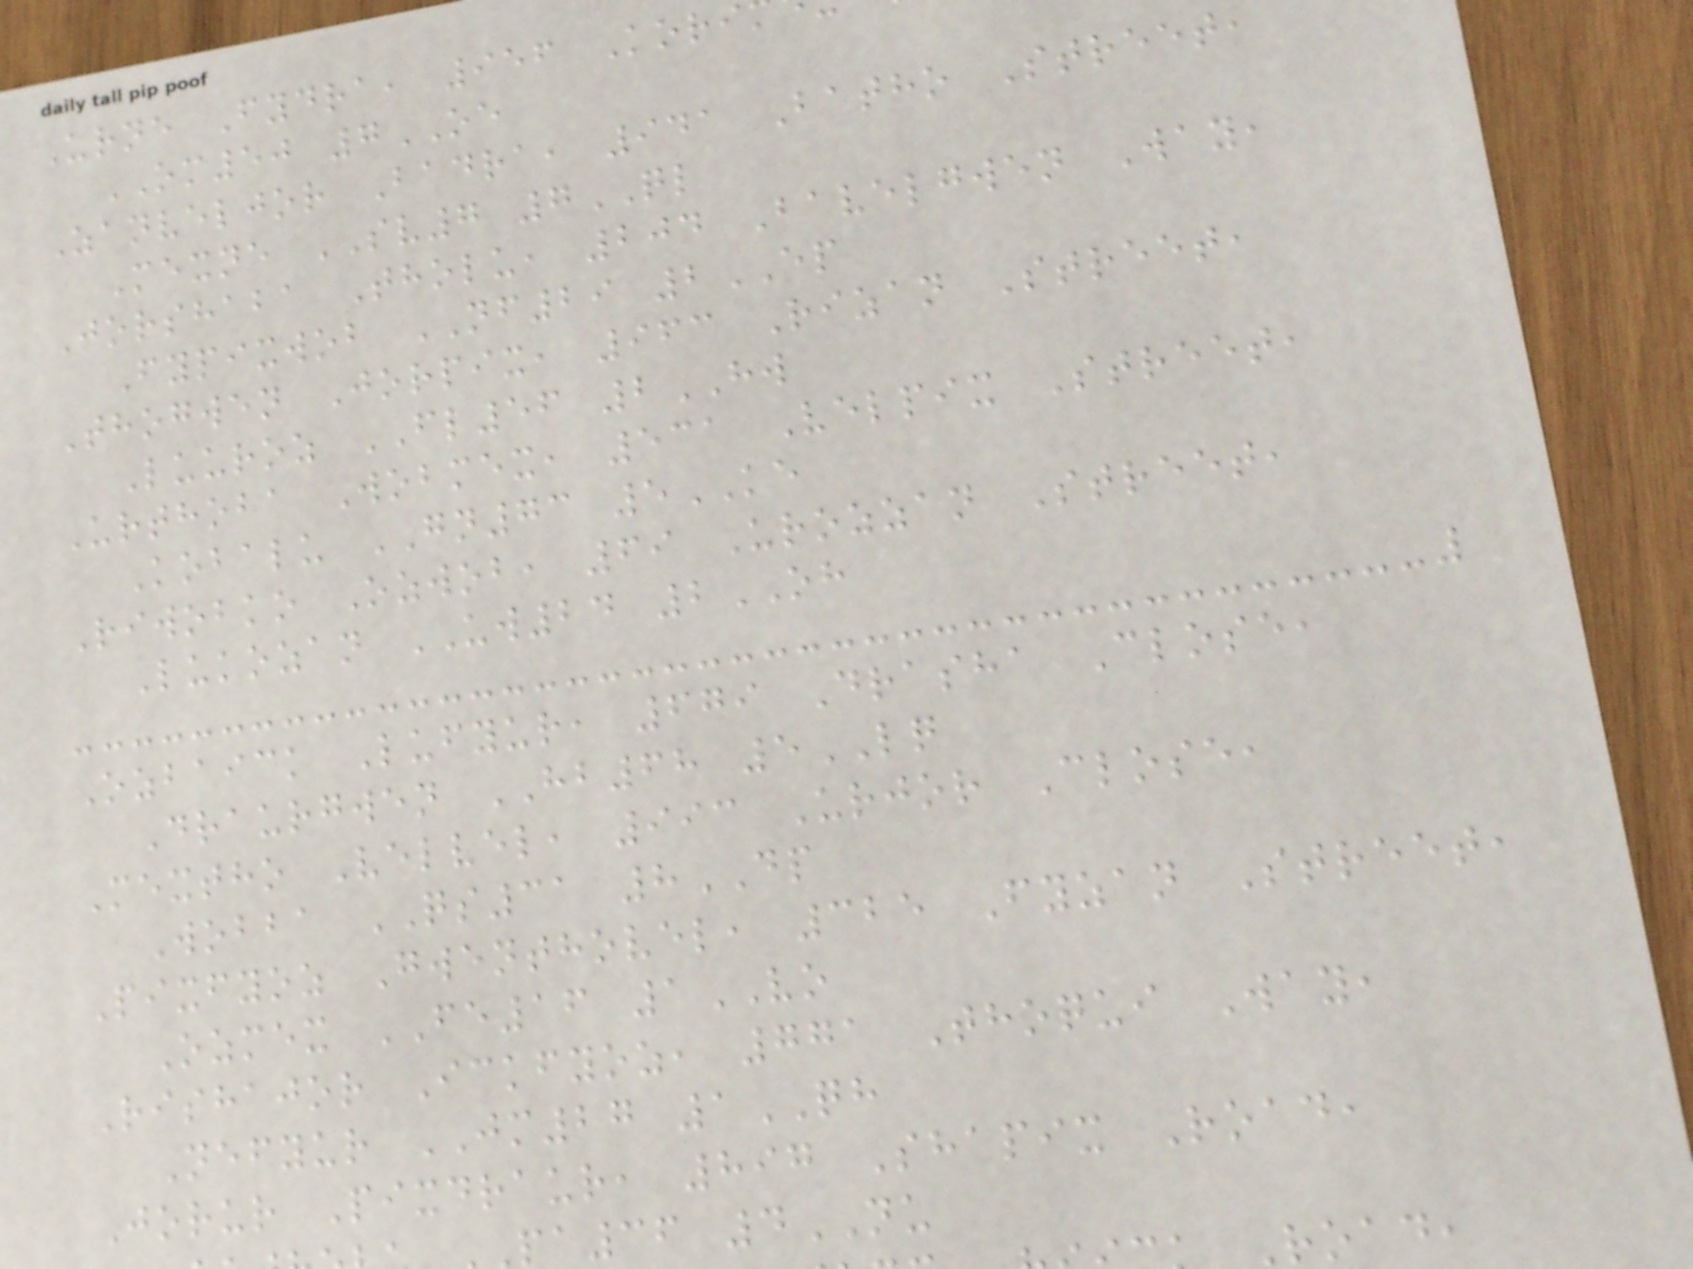Urne Fydra, 956 Kori
OM50 7OE
Zanveljor Badra, 941 Batho Street,
Mexne SV7 7QL
Jorshaba Tholu, 204 Bavelgwen Way,
Fypixwob NF29 2EP
Thogwen Jorpix, 963 Rizan Street,
Luuroz FL56 2HW
Urthoba Wobmex, 531 Velpix Street,
Kobalu GN73 5KE
Riwobko Ozwob, 69 Urozzan Street,
Lukozan UW24 2OH
Ozbaick Lufyur, 679 Drasha Close,
Draurgwen HB68 5LQ
Mextho Velvel, 993 Urjor Close,
Wobba QS31 8DP
Pixfyoz Gwenthovel, 325 Fyzan Street,
Ozmex FE16 1VO
Rishajor Ickfyoz, 771 Thoqui Way,
Nefyur JM27 1QH
Jorur Pixdraur, 897 Shapix Road,
pa36 4NU
